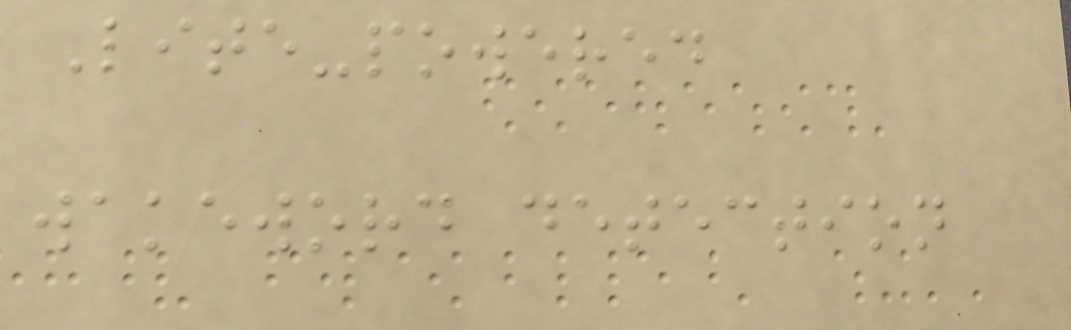Lite-powered
wakeword detection
